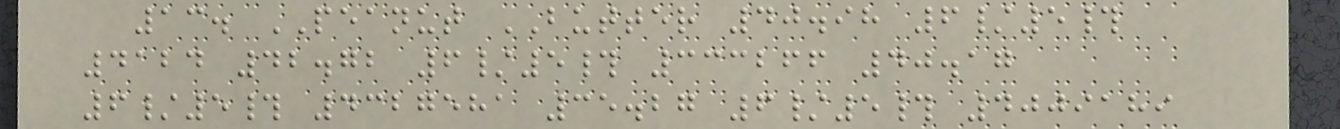13. PEANUT BUTTER 40.98 6/5#
4124 42.72 6/5# 333266 40.17
6/5# 4327581 35.27 6/5# 4009189
